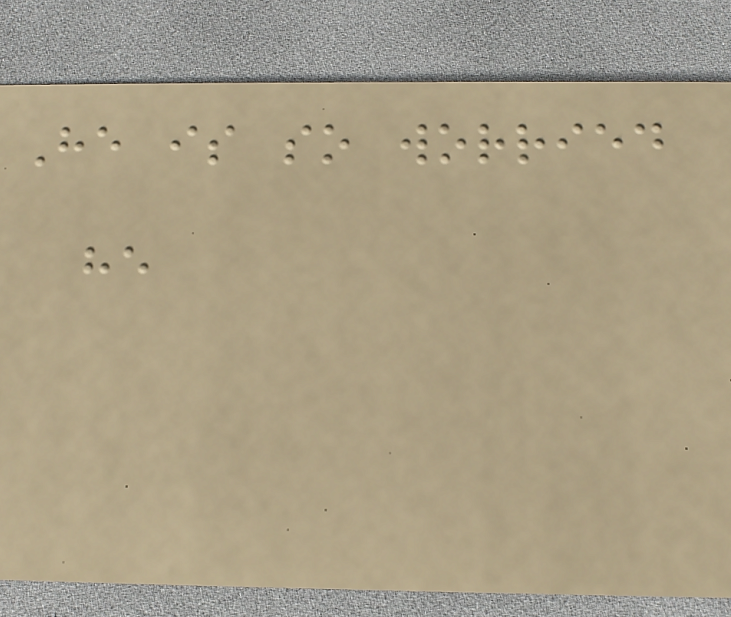He is so worried
he
